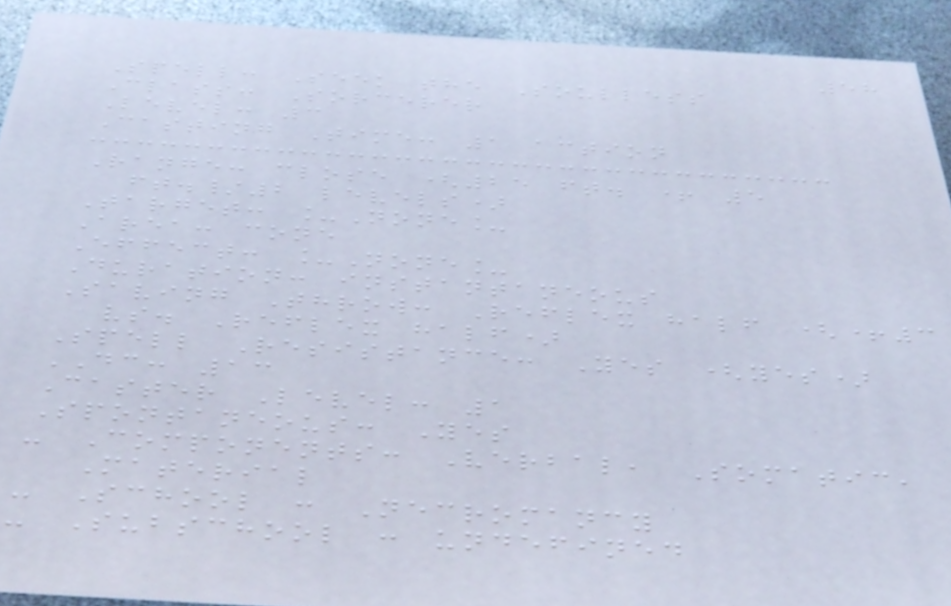58
Spell: Seek the Soulless
Class: Sorcerer
Level: 3
Casting Time: 1 action
Range: close (25 ft. + 5
ft./2 levels)
Target: _None_
Area: cone
Effect: _None_
Duration: instantaneous
Saving Throw: Reflex half (+3
vs. Reflex half)
Spell Resistance: Yes (yes)
DC: 13
Caster Level: 1
Spontaneous: Yes
- Components: Verbal, Somatic,
Material
- School : Necromancy
- Subschool : undefined
